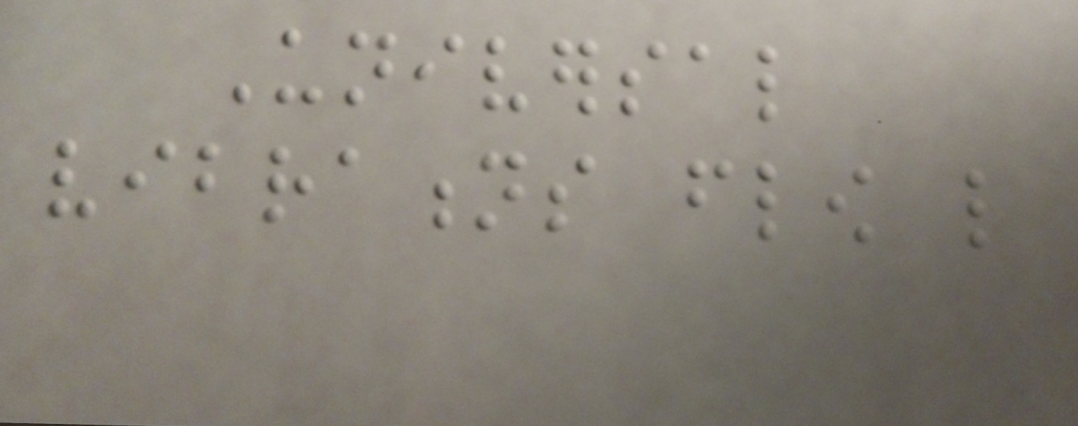Universal
vibrations flow like
